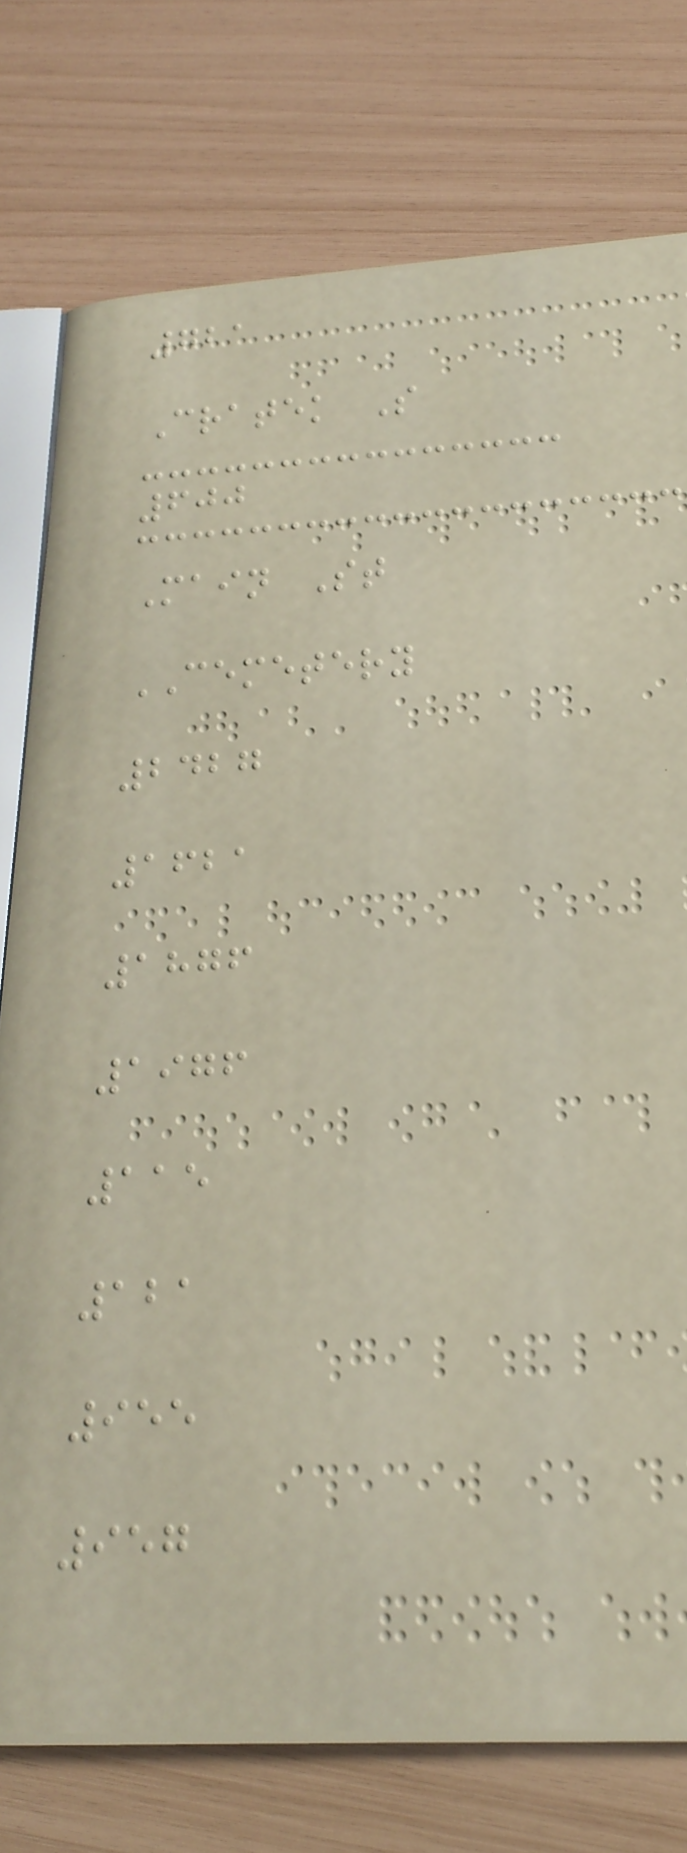721
Cratek S
600
Main St
CEMETERY
2427
1621
1876
1976
115
121
955
957
